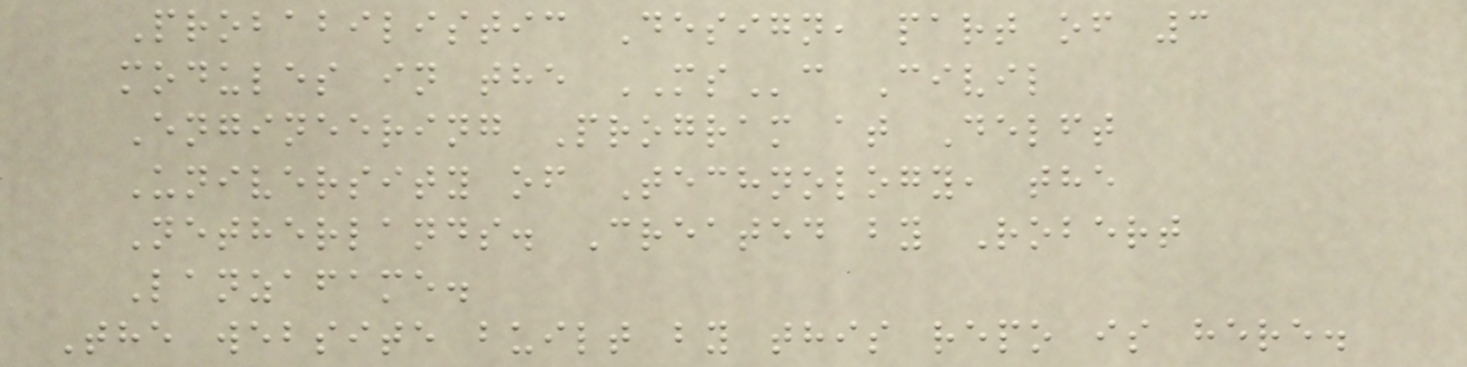Probabilistic Design, part of 3
modules in the MSc Civil
Engineering Program at Delft
University of Technology, the
Netherlands. Created by Robert
Lanzafame.
The website built by this repo is here.
